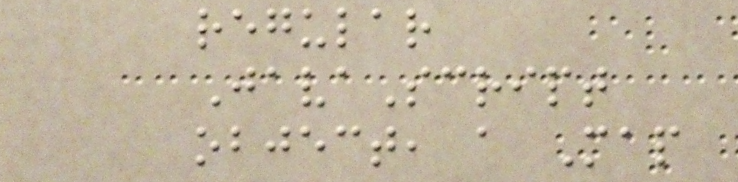regular
JavaScript
object, a Map
